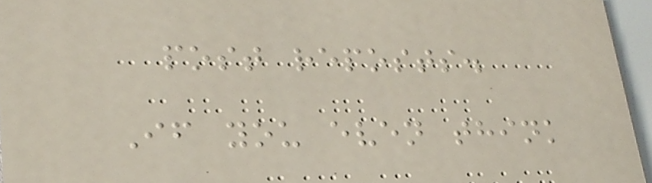post reposts.
If you even think
